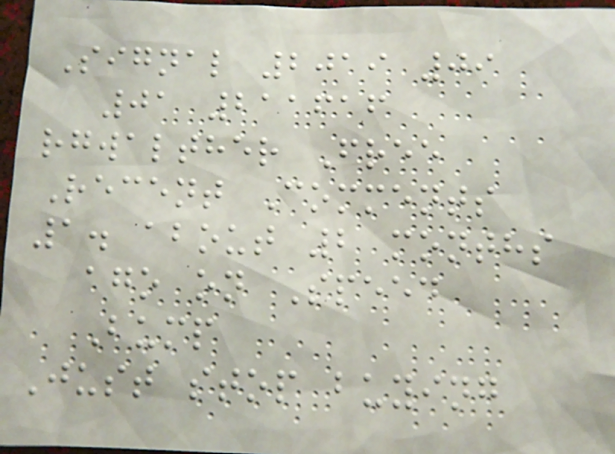Signal 2019 09
01 211616
rgwalther Free
Recent Comments
1. about 2 months
ago on Speed
Bump
Just stop buying
